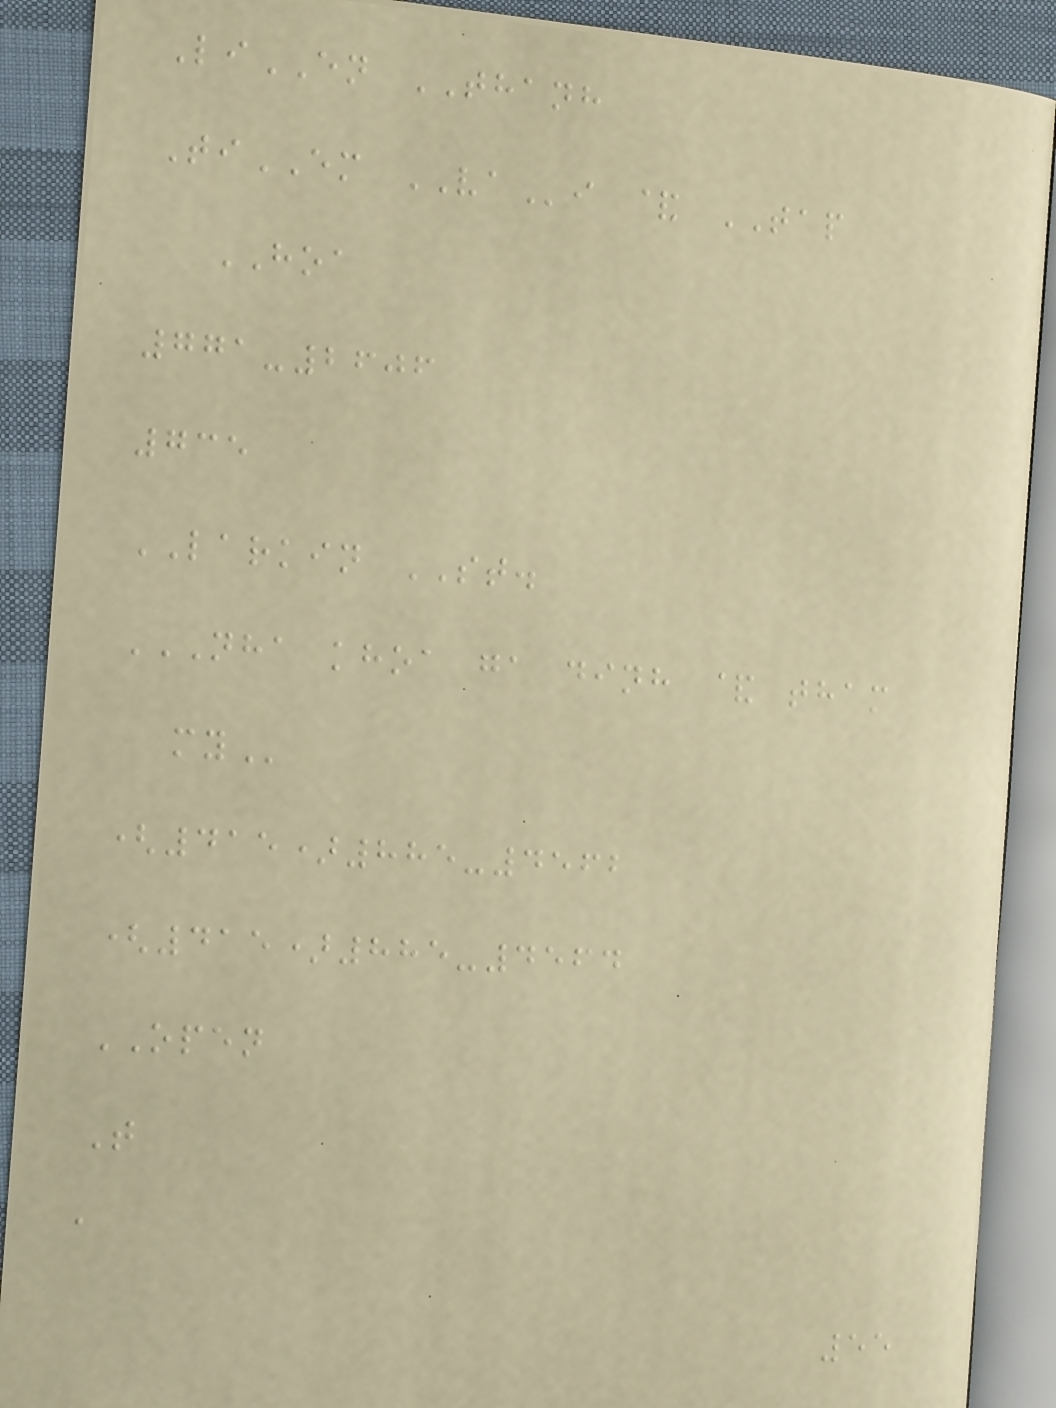LiEN THANH
TiEM VAi & TAP
HOA
771-2606
735
LARKIN ST.
NHA KHOA GA DINH & THAM
MY
(415)885-4562
(415)885-4564
OPEN
T
a
55
